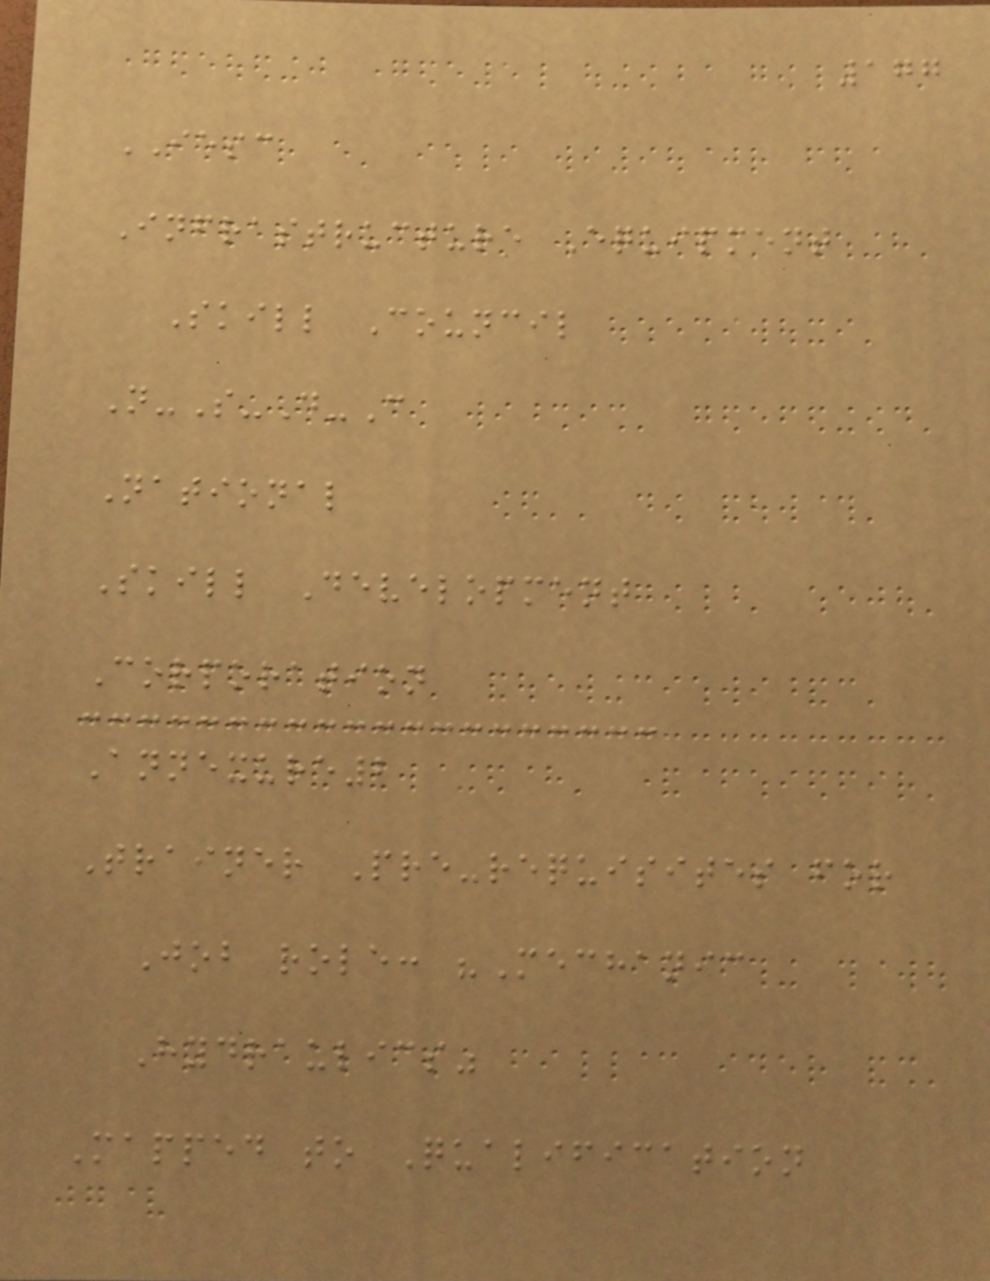177
IESC
Infrastructure Equipment
Skill Council
N-S-D-C
National
Skill Development
Corporation
Annexure2
Trainer Pre-requisites for
Job role: "Mechanic
Hydraulics"
Mapped to Qualification
